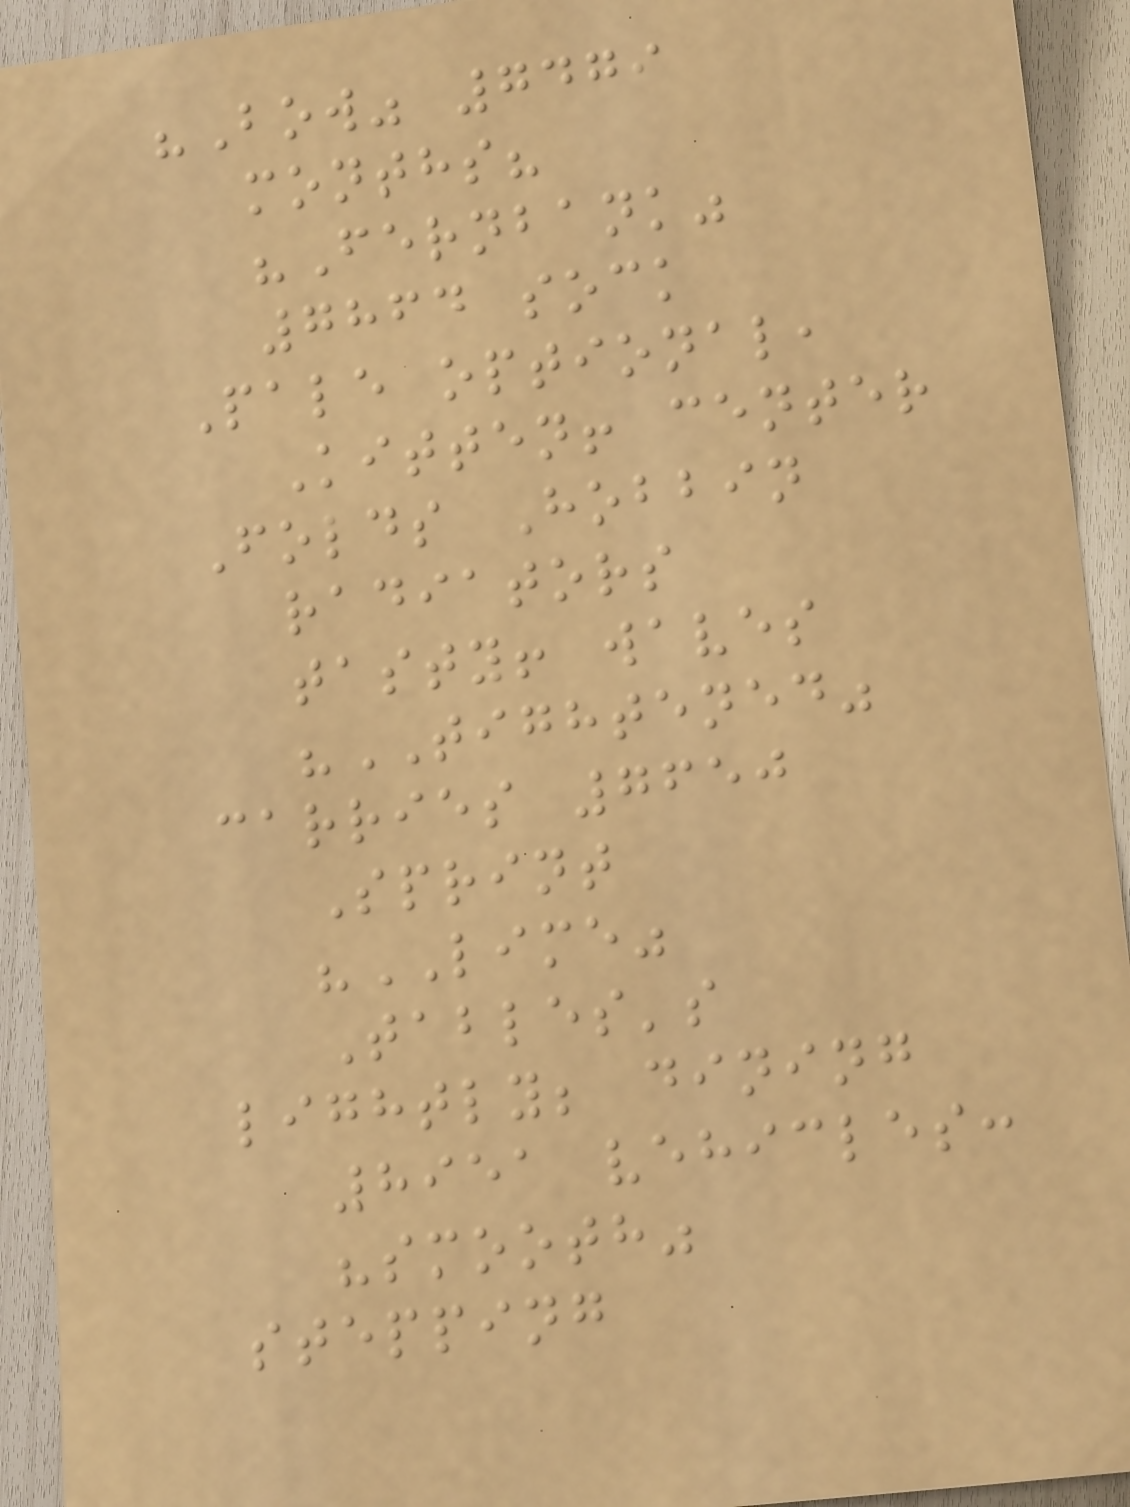"Bow" 7479
months?
"Fernbank"
7864 sock
Pale optional,
Kitten! center
Folds Hobbin
radiators
tasty! waves
"TIGHTENED"
carries 7650
Sprint
"LIME"
Tables's
lightly; dining
8951 vehicles:
"smooth"
stepping
